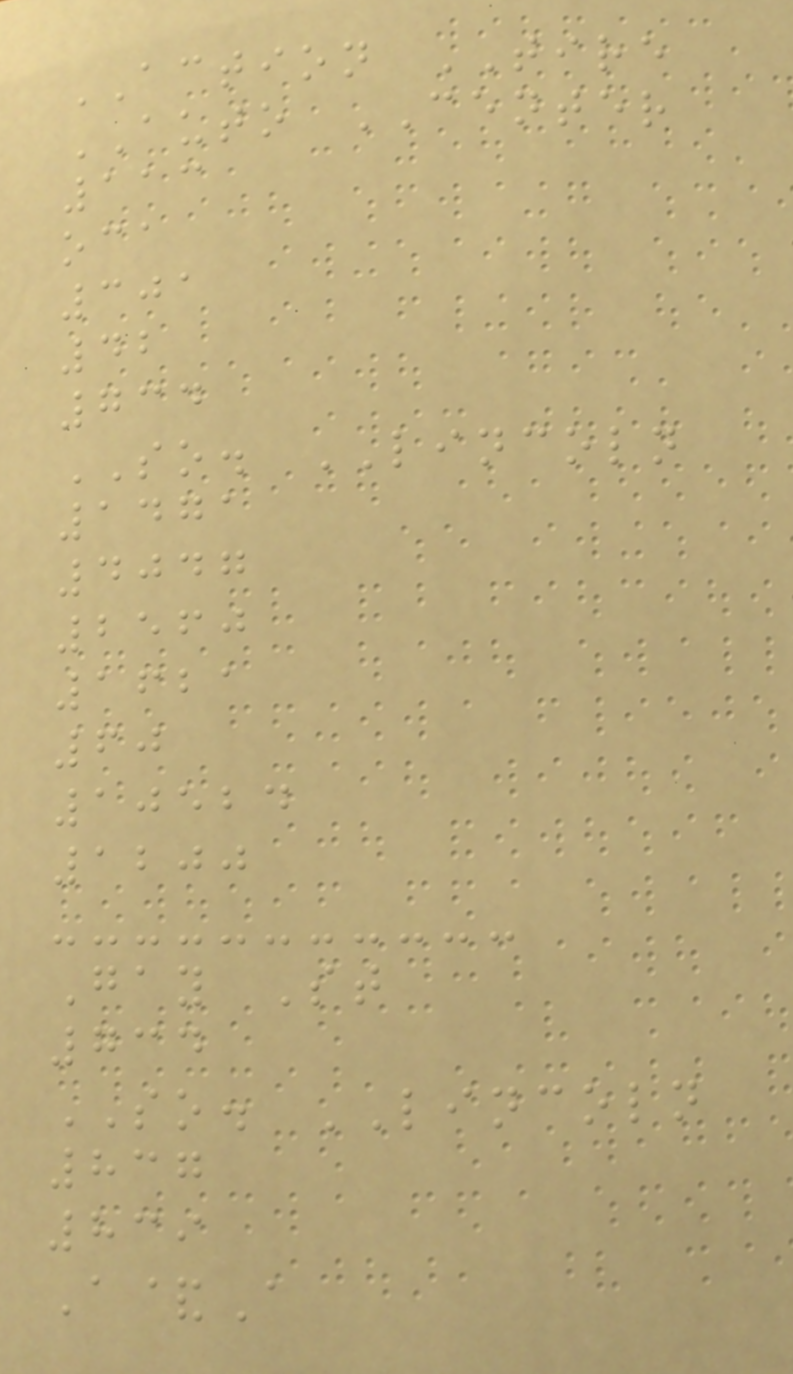ACTION TIRE
AUTO CENTER
113
oca
301
42
734
SO. LINCOLN
1471
4047
2560
1621
60
10524
1200
Gay St
734
SO. LINCOLN
837
839
A&A
